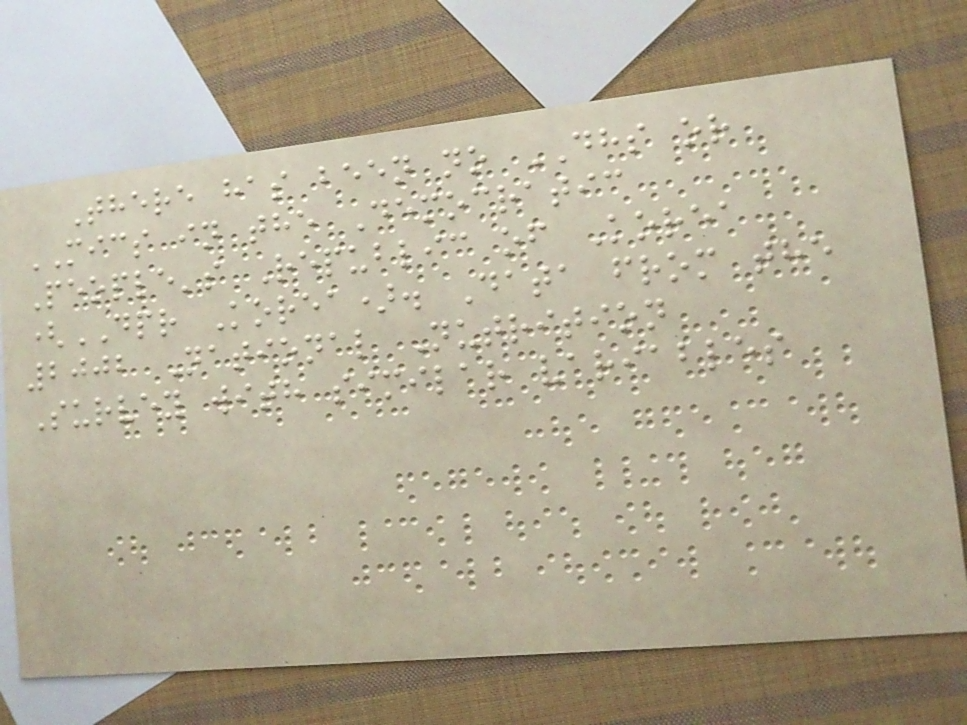There has been no DHS or
MICS in the Democratic
People's Republic of Korea
(DPR Korea). Data from the
2002 National Nutrition
Survey with similar variables
